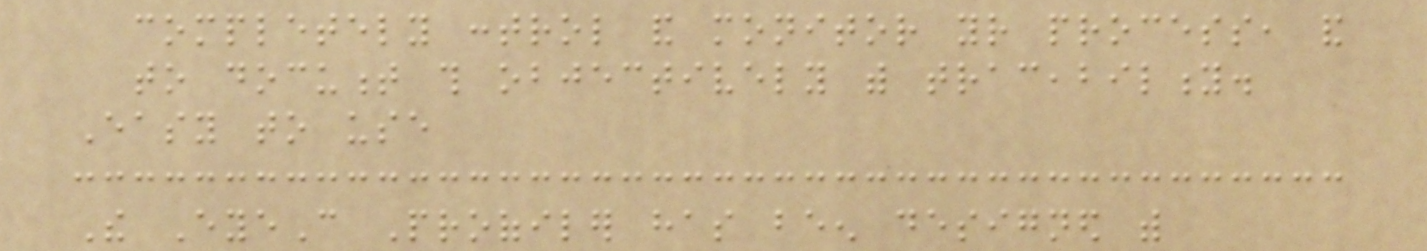completely control and monitor your process, and
to document this objectively with traceability.
Easy to use
The EyeC Proofiler has been designed with
